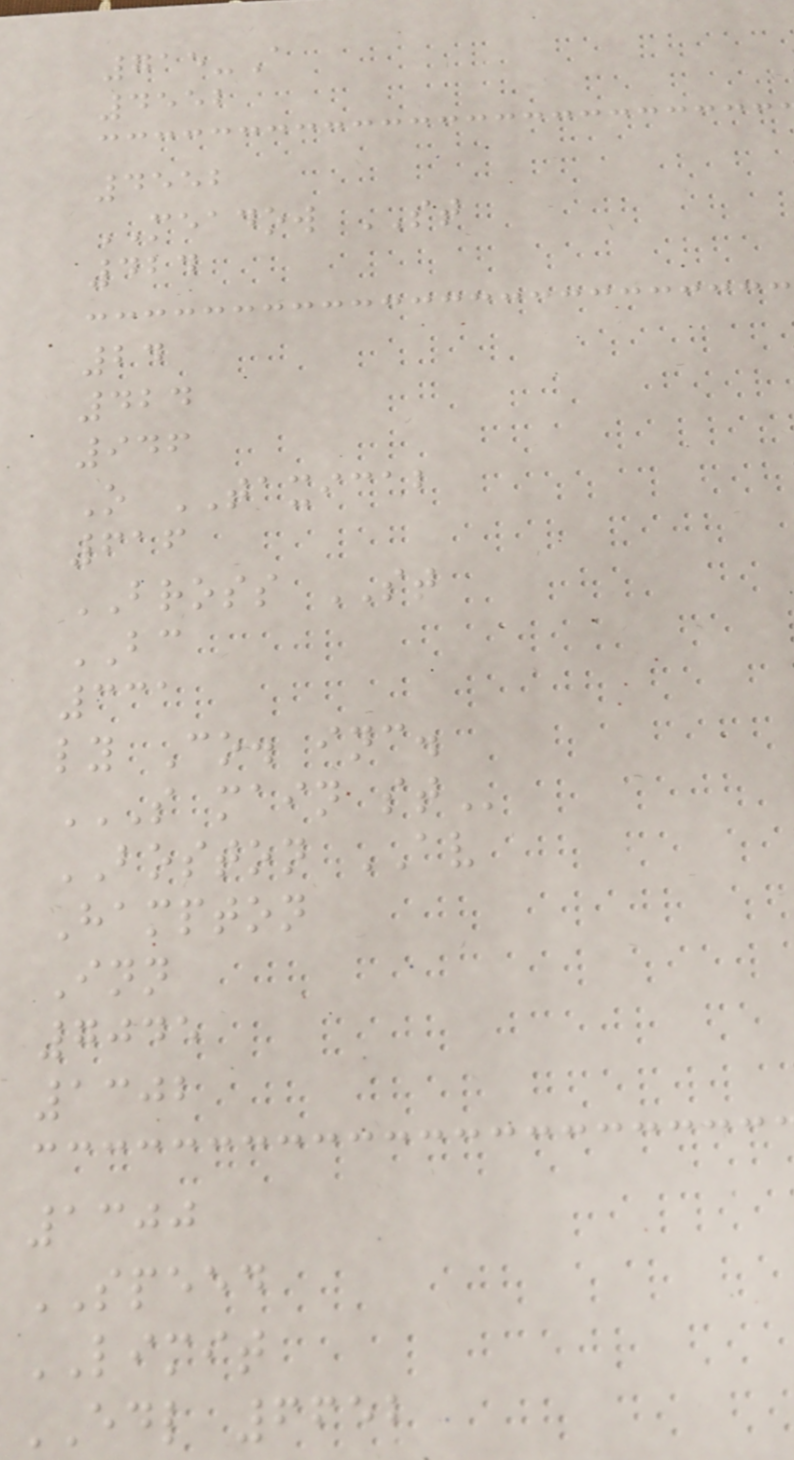715-A
4552
4552
MEADOW ST
424
24
424
946
O TAXICAB
616
BROSS ST
BC
331
ly Co. inc.
S MAIN ST
BOSTON AV
Hampton
Inn
7045
1302
1300
SPEED
LIMIT
EDL 6652
